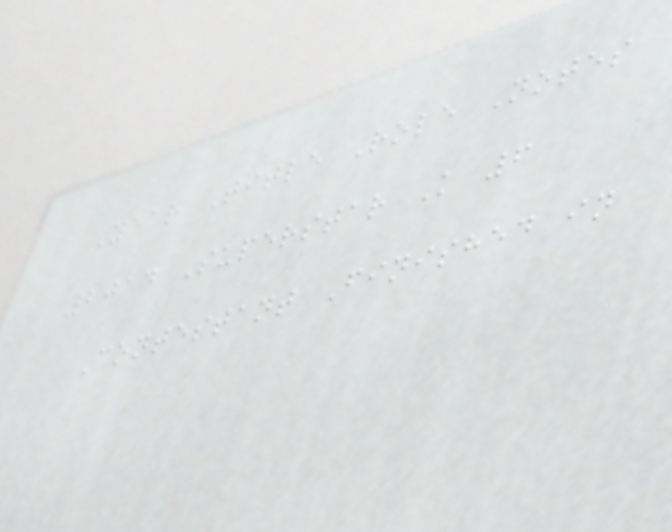Year Title Role Notes
2014 Superstar K 6
Contestant Finished in
